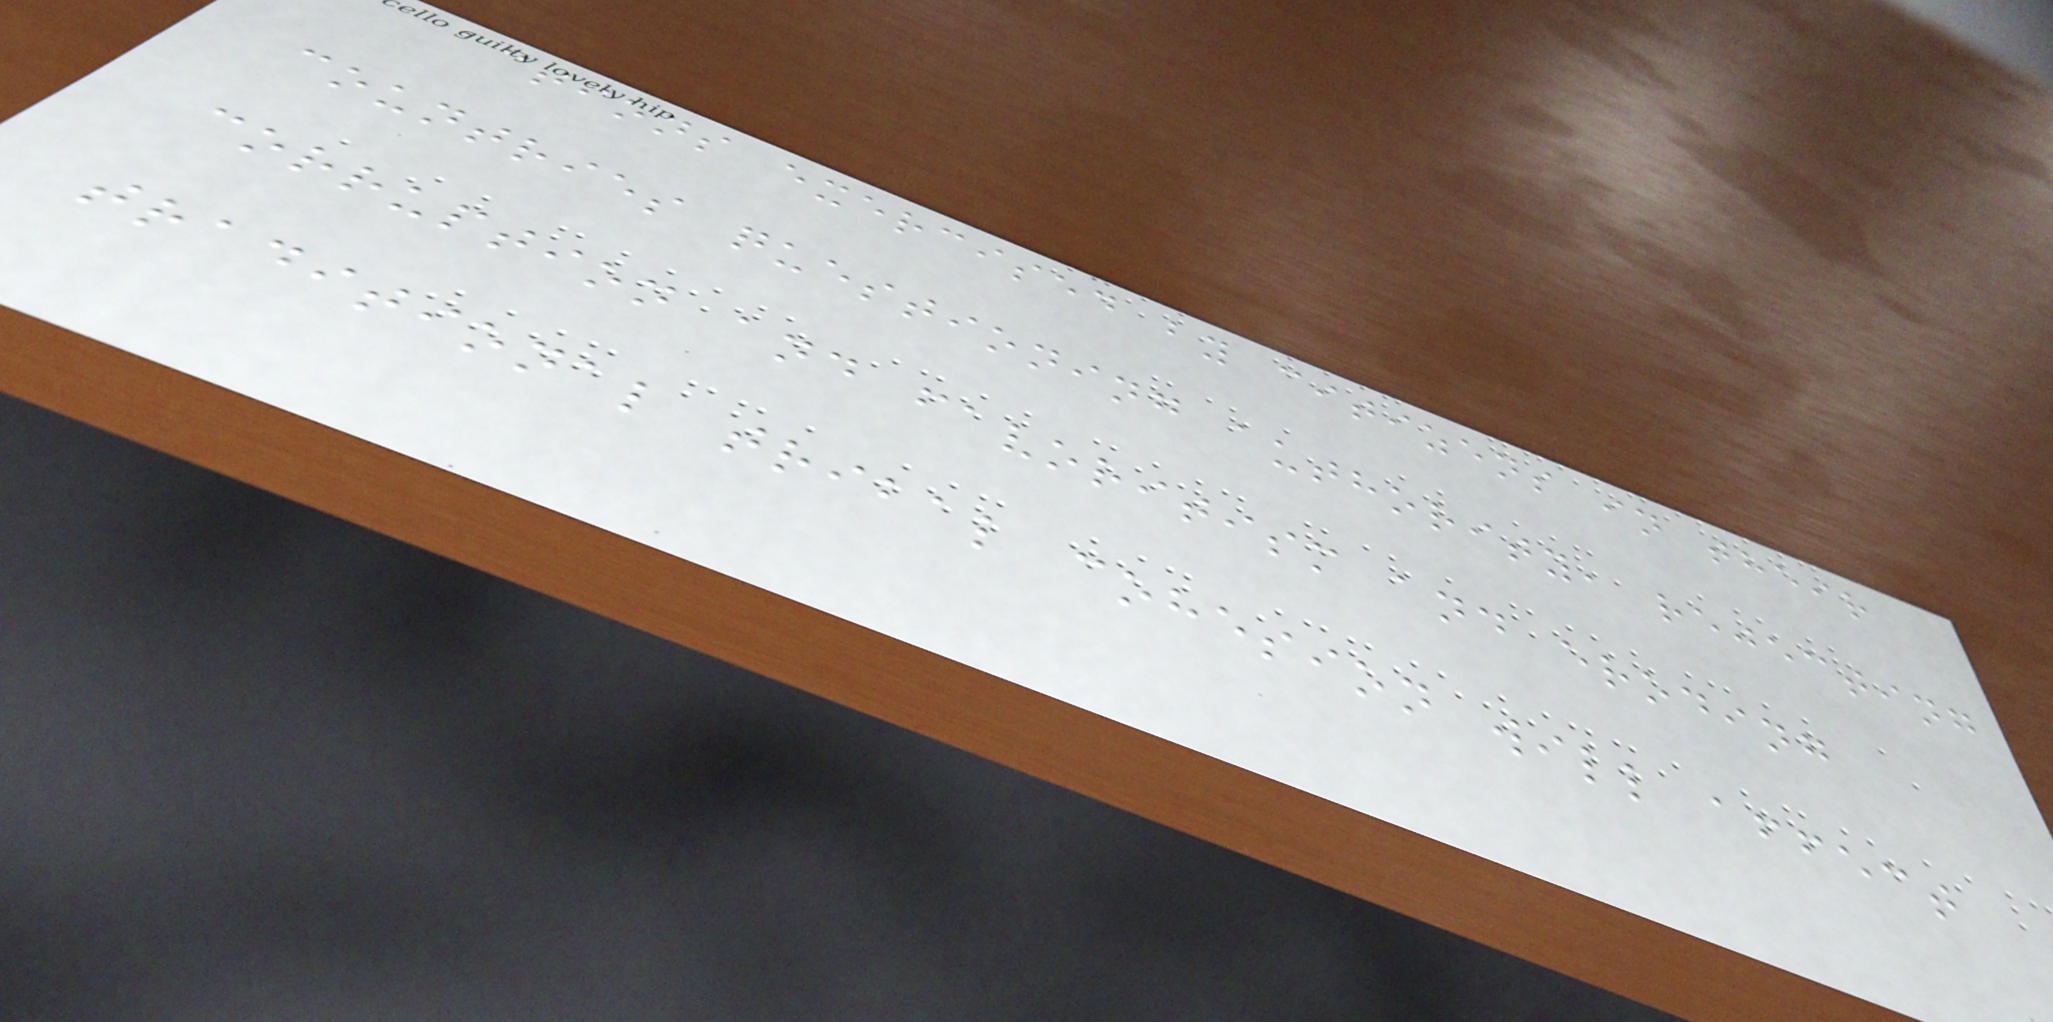actions exercised by citizens in their
countries questioning authority, rejecting
corruption and favoritism and eroding
traditional tribal cohesion will affect
